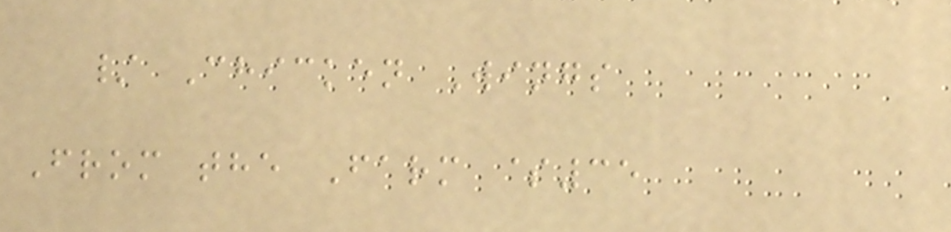/ Chicken Wings
From the Farm $35
